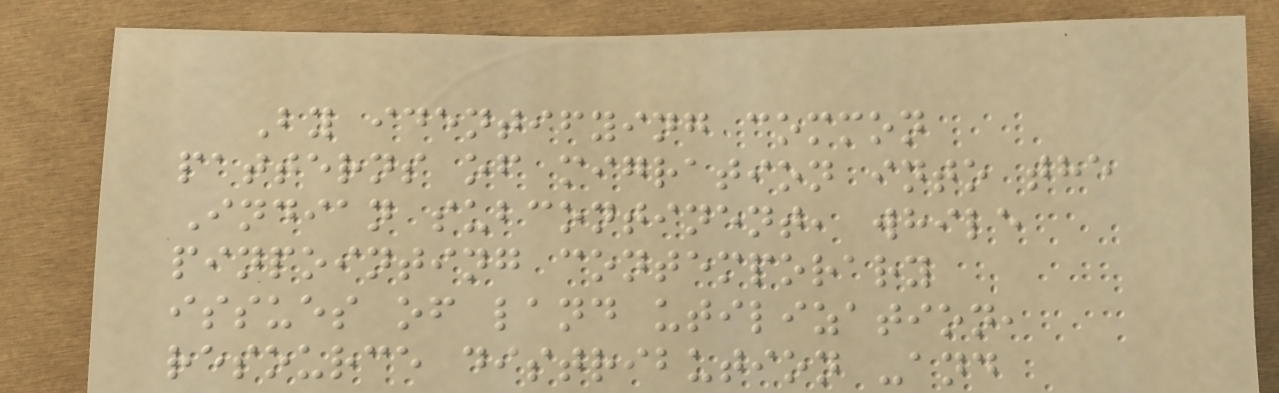By identifying common
patterns of migration into the
Indian subcontinent, while
pinpointing contemporary
issues of land utilization,
resource distribution -and
